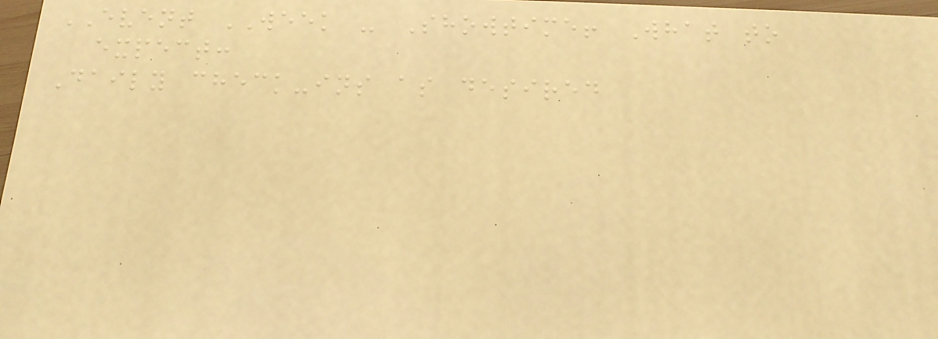EVENT WEEK - Showtime! What to
expect:
Daily check-ins as desired
